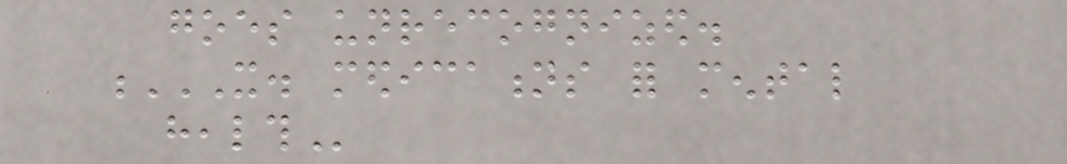goes unrecognized.
X. MEDICATIONS FOR MENTAL
HEALTH
